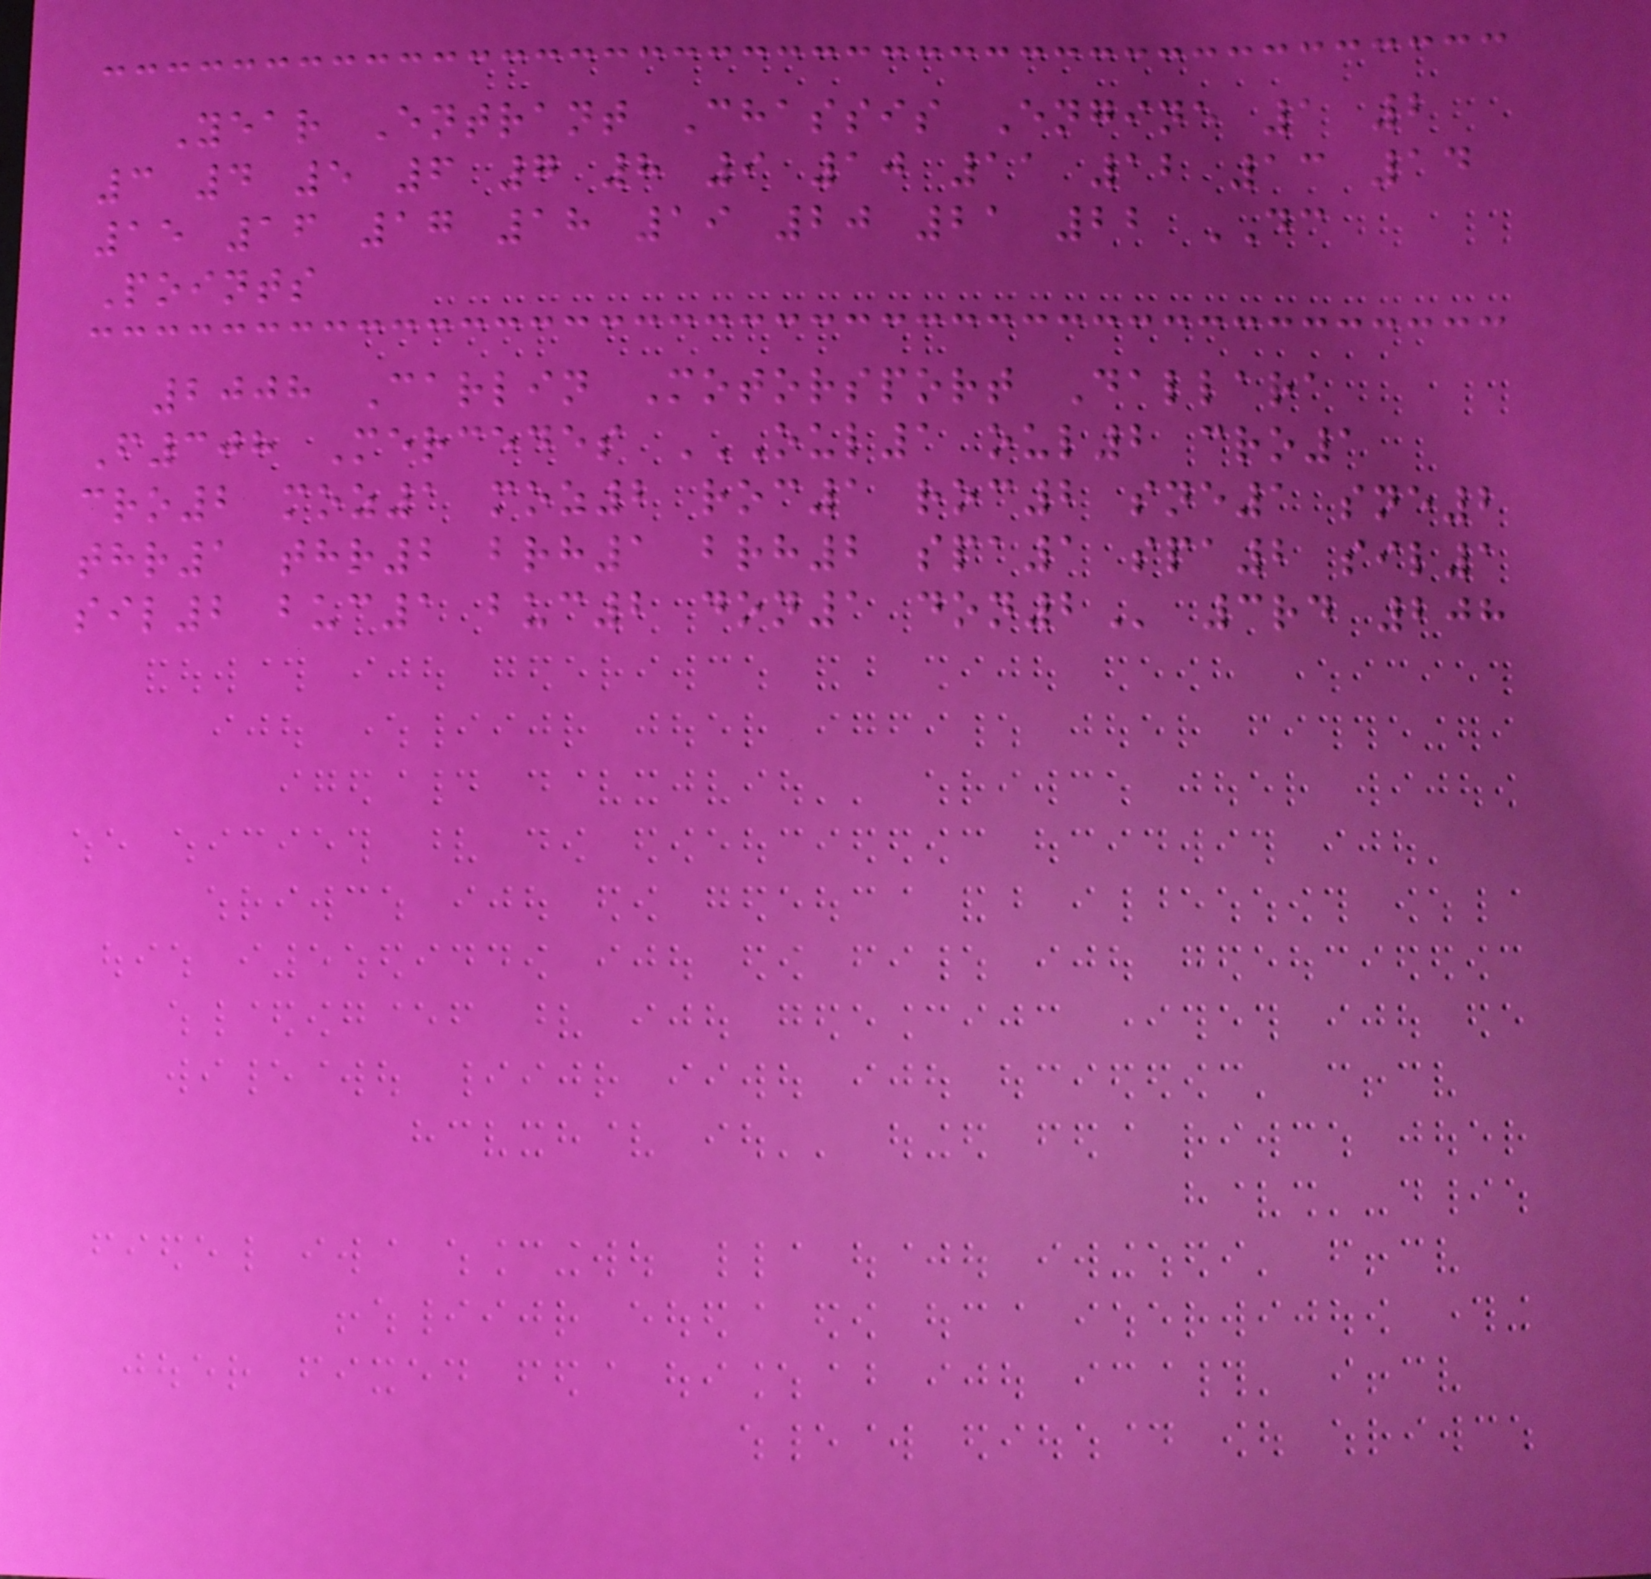Year Entrant Chassis Engine 1 2
3 4 5 6 7 8 9 10 11 12 13 14
15 16 17 18 19 20 21 22 DC
Points
2008 Carlin Motorsport Dallara
F308 Mercedes OUL1 OUL2 CRO1
CRO2 MOZ1 MOZ2 ROC1 ROC2 SNE1 SNE2
THR1 THR2 BRH1 BRH2 SPA1 SPA2 SIL1
SIL2 BUC1 BUC2 DON1 DON2 3rd 208
